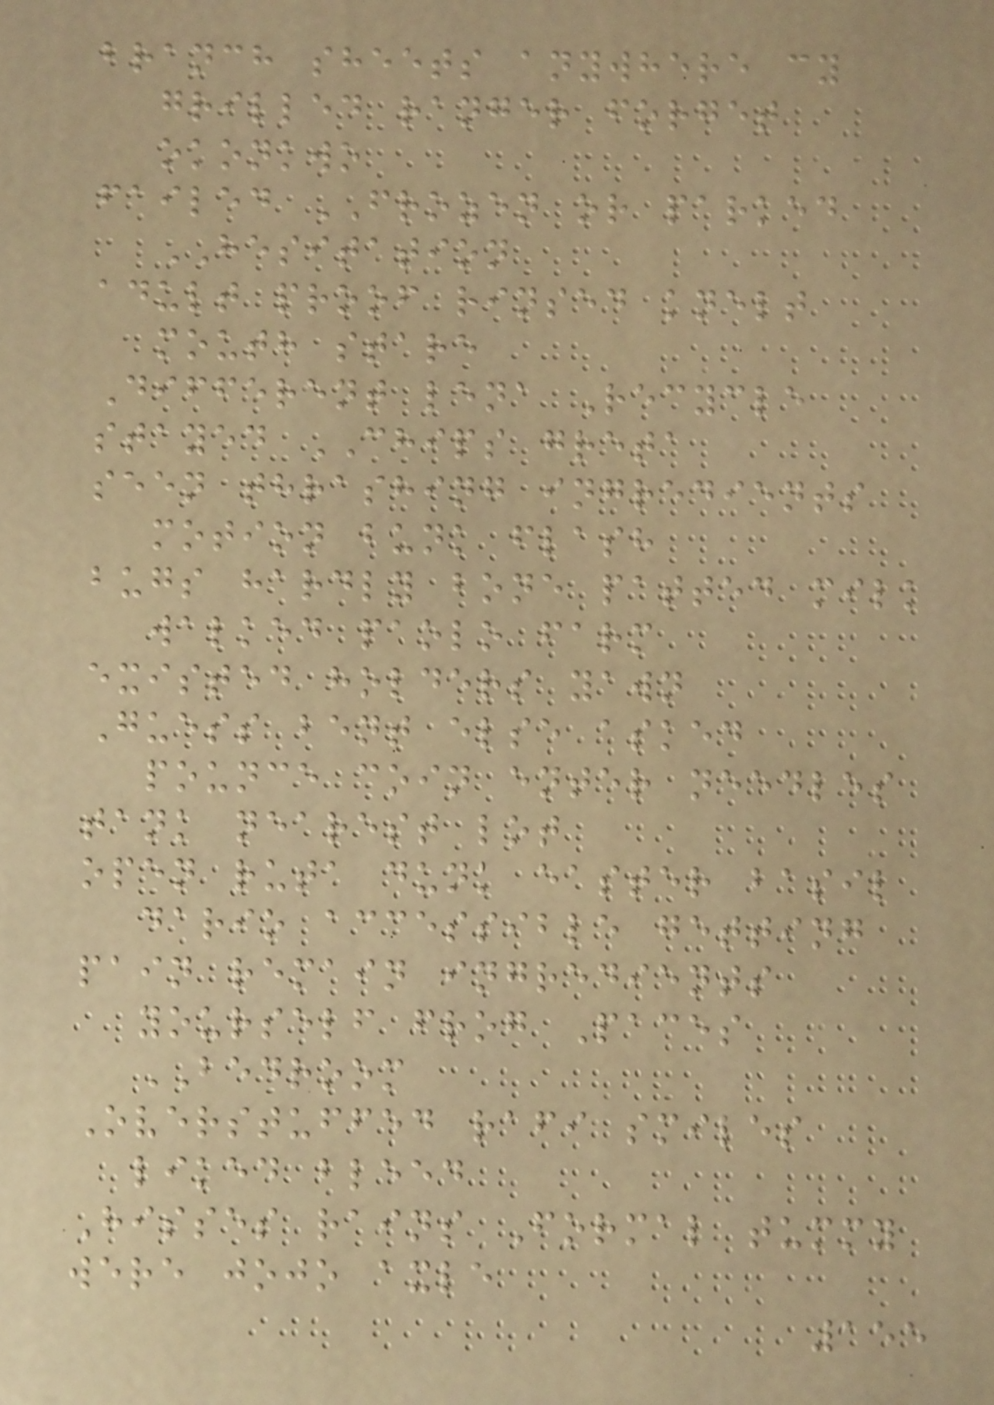branch sheets anywhere cy
grilled ranger forget
okonkwo
failed FROZEN or parked
HESITATION
adult proof rinsed knelt
mouth stare
Different lena Recycle
stayed CHIPS greta
seen thrashing ingredients
motion bunk flash
bugs hardly bone patted milk
walked paolo farm
existed holders yawn
Guess bent else asked
pounce coin enter needles
tank nearest lot
open ruta dunk easter basil
dario accessible getting
pain remain ingredients
yourself frog Paces
BEDROOM
Overstuffed rafi smiles
liked bleed
Hisses rains Formal tummy
were jojo axle
155
